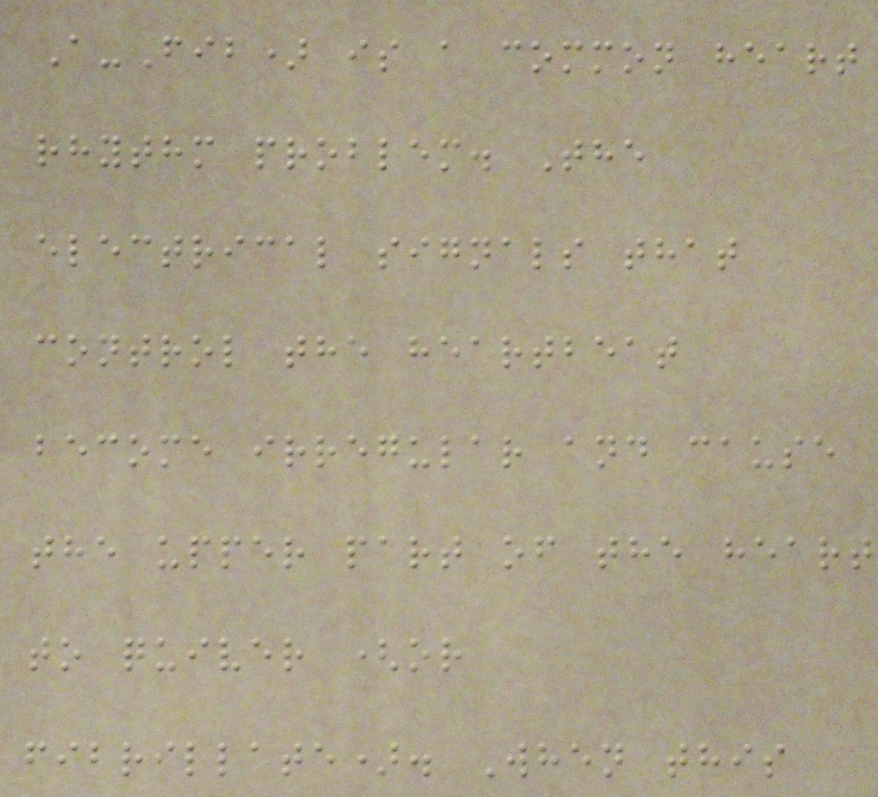A-Fib) is a common heart
rhythm problem. The
electrical signals that
control the heartbeat
become irregular and cause
the upper part of the heart
to quiver (or
fibrillate). When this
